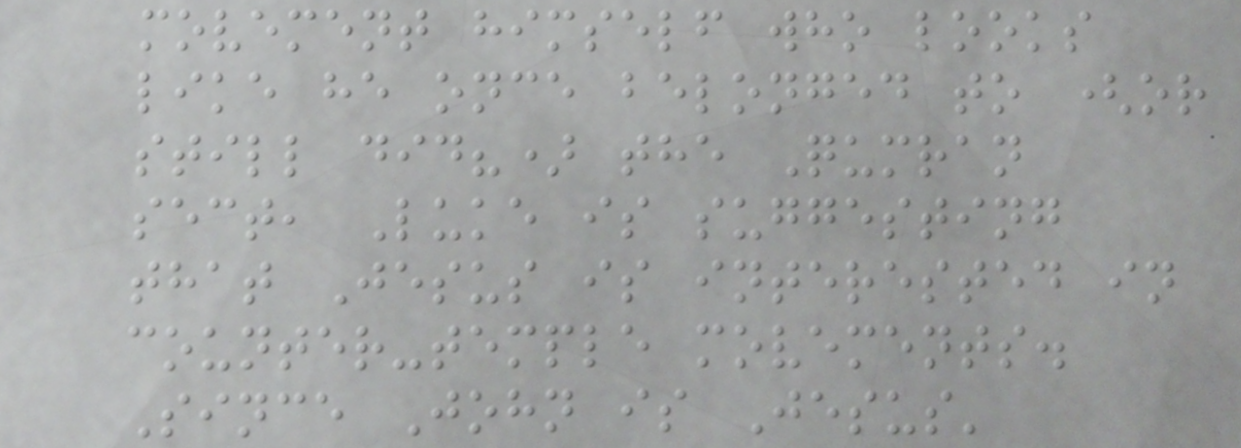movement himself who looks
like he once belonged to (or
still did?) the Qumran
sect, Luke is suggesting
that Jesus is interested in
counter-temple movements.
Since John is Jesus'
